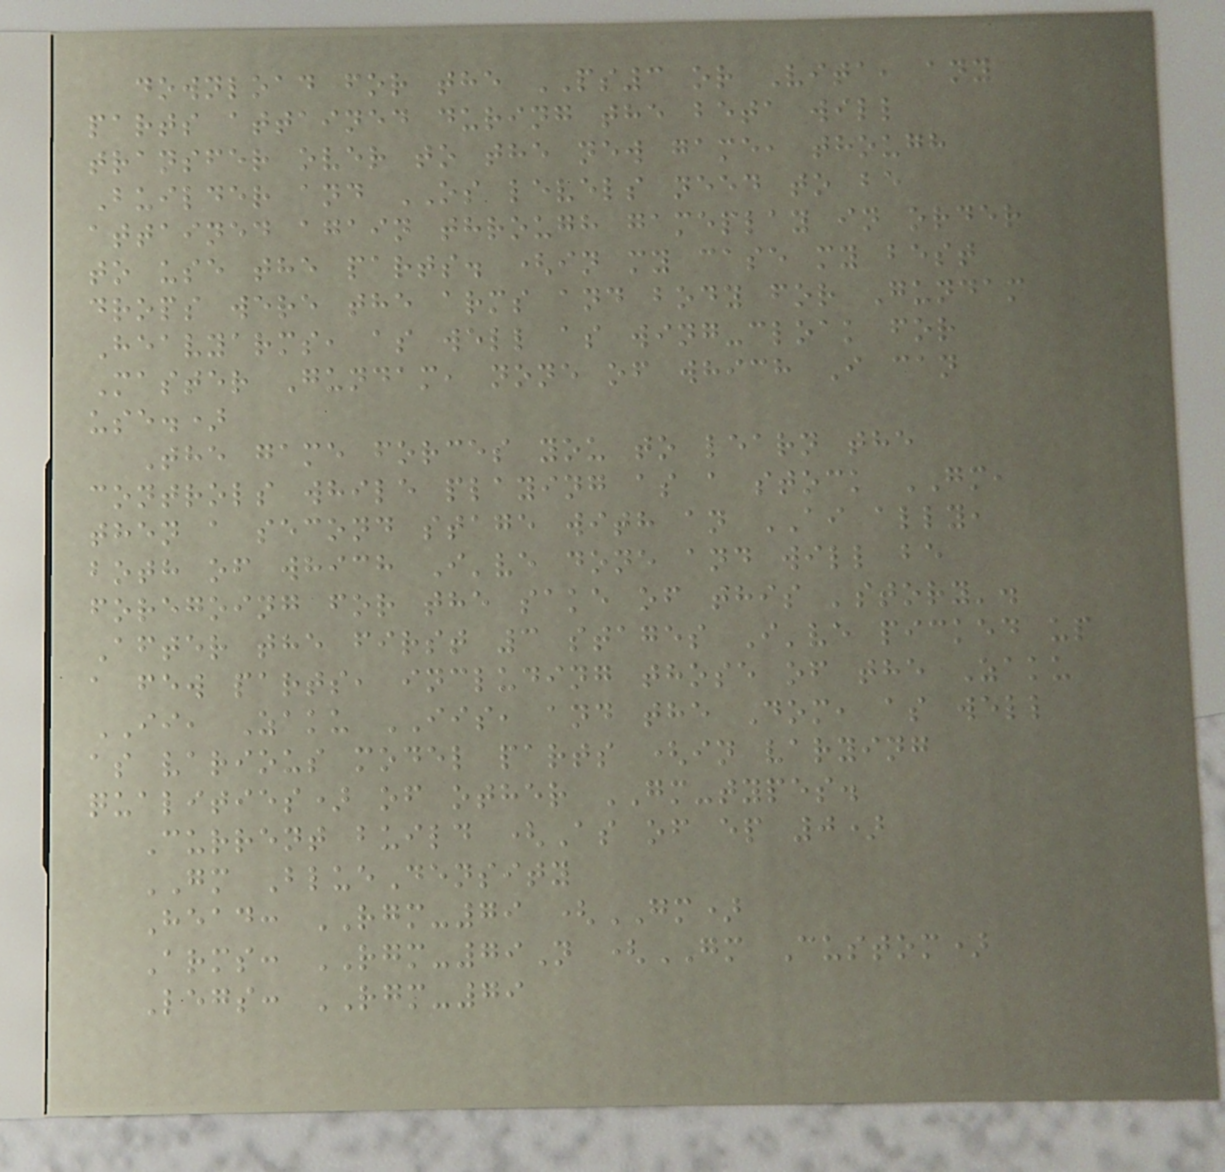download for the PS3 or Vita, any
parts attained during the beta will
transfer over to the new game, though
Builder and OS levels need to be
attained again through gameplay in order
to use the parts. (in my case my best
drops were the arms and body for Gundam
Heavyarms, as well as wing-cloak for
Master Gundam, none of which I can
use.)
The game forces you to learn the
controls while playing as a stock GM,
then a second stage with an AI ally,
both of which I've done and will be
foregoing for the sake of this 'story'.
After the first 3 stages I've picked up
a few parts, including those of the Zaku
II, Zaku IIS, and the Dom, as well
as various model parts (in varying
qualities) of other GM-types.
Current build (As of ep 0)
GM BlueDensity
Head: RGM-79 (GM)
Arms: RGM-79N (GM Custom)
Legs: RGM-79
